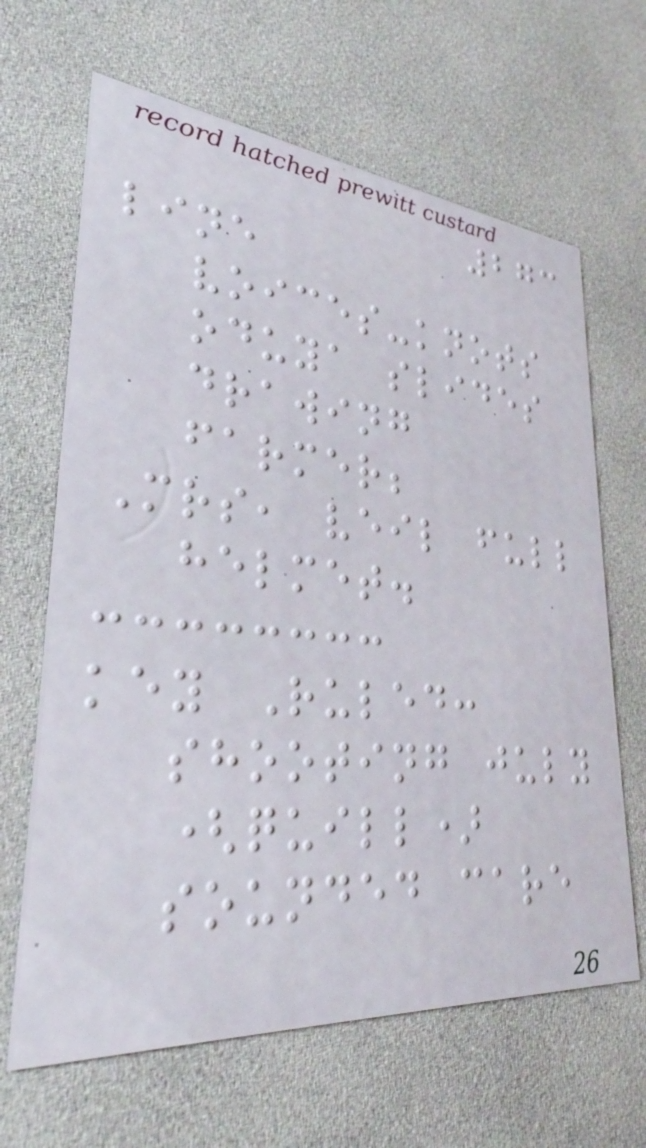273
line
voices-knots
oduya slides
drawing
farmer;
Mrs, veil full
helmet.
key Ruled:
shooting july
(quill)
sounded care
